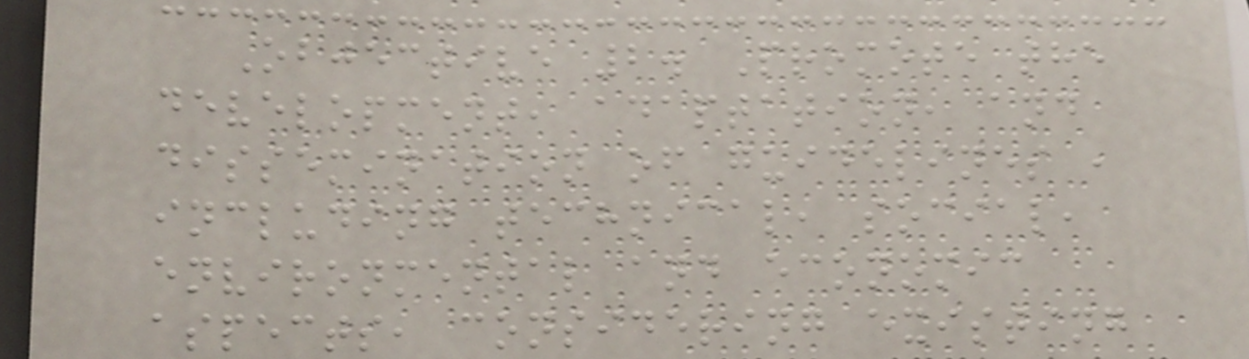Objective 2. Promote the
development, adaptation, and
dissemination of guidelines ,
including technical, social,
environmental and economic
aspects, considering existing
